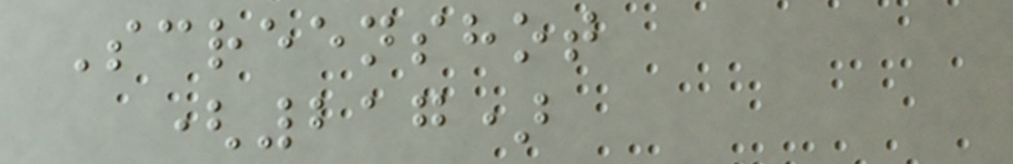Screenshot
(217)
